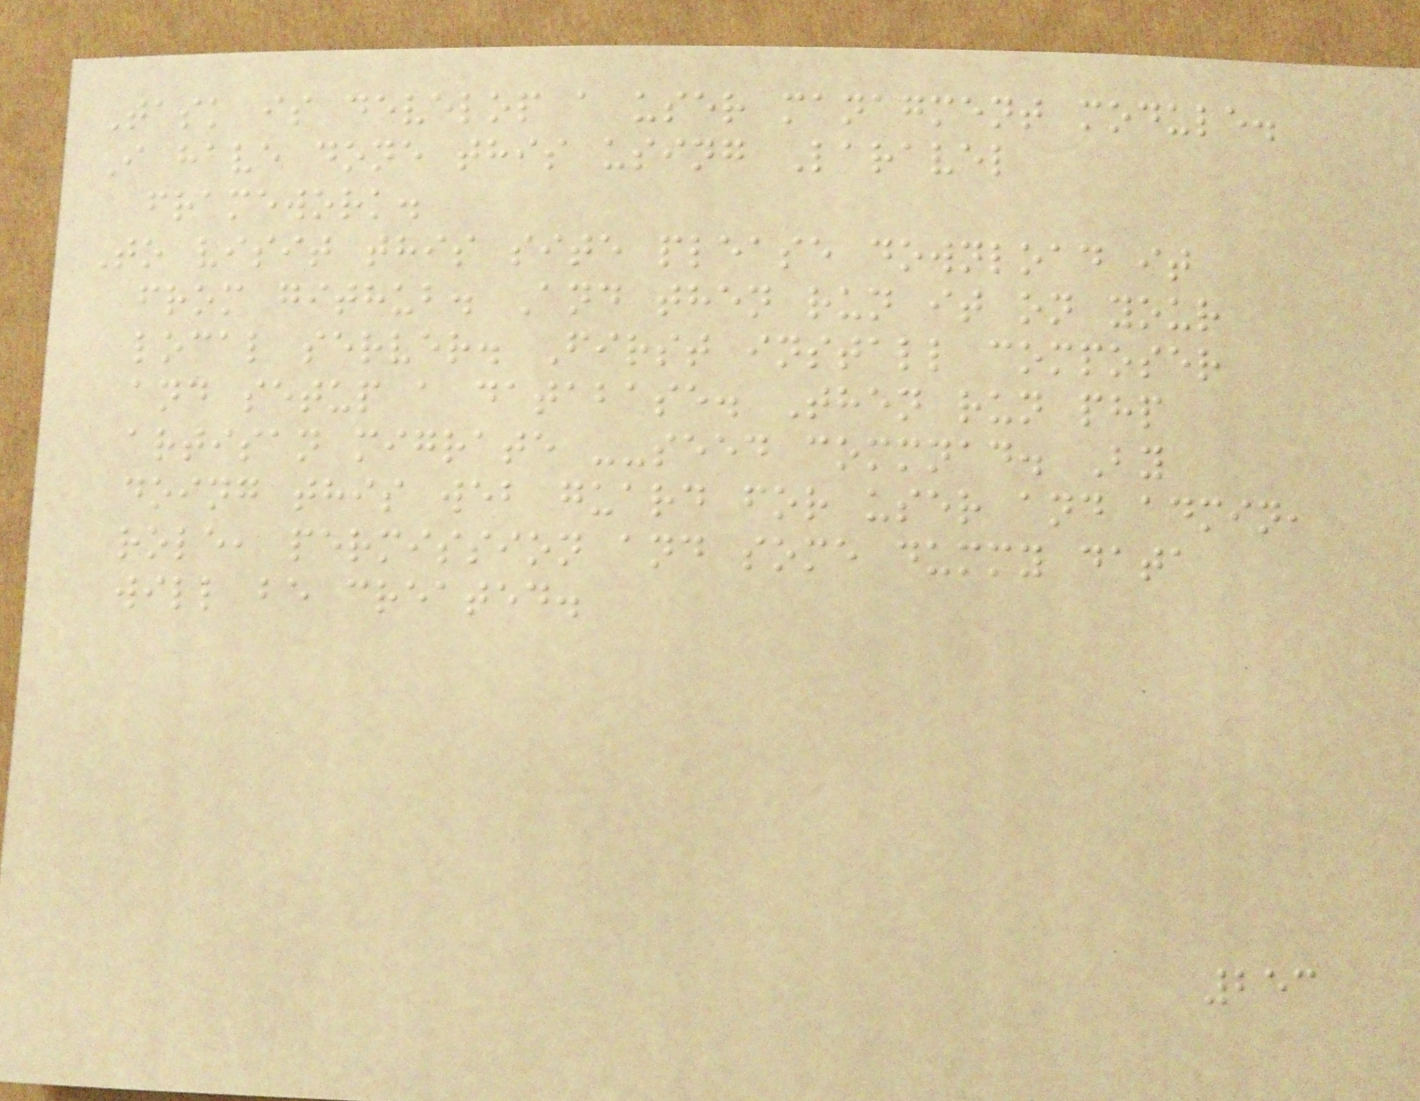Task is develop a user managment module.
I have done this using Laravel
framework.
To visit this site please download it
from github. And then run it on your
local server. First install composer
and setup a database. Then run php
artisan migrate --seed commnad. By
doing this web guard for user and admin,
role, permission and some dummy data
will be created.
253
